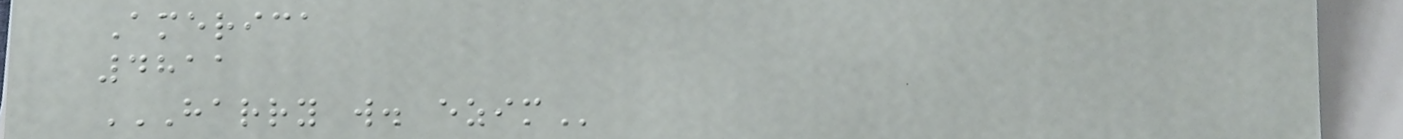America
4811
HARRY W. EZIM
